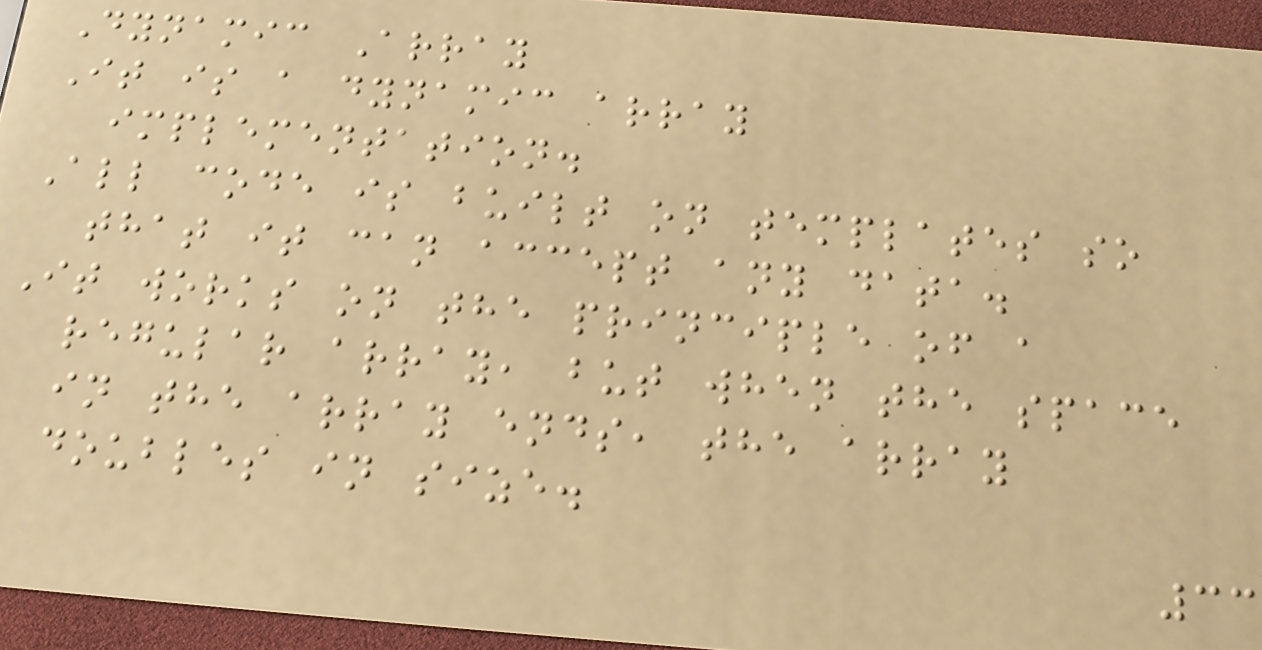Dynamic Array
It is a dynamic array
implementation.
All code is built on templates so
that it can accept any data.
It works on the principle of a
regular array, but when the space
in the array ends, the array
doubles in size.
33
